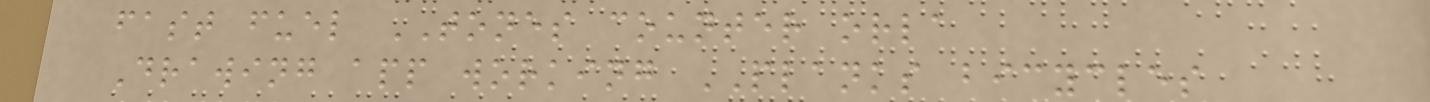fast fuel TONES counter orla
Drawing app working PLANKS bicycles
